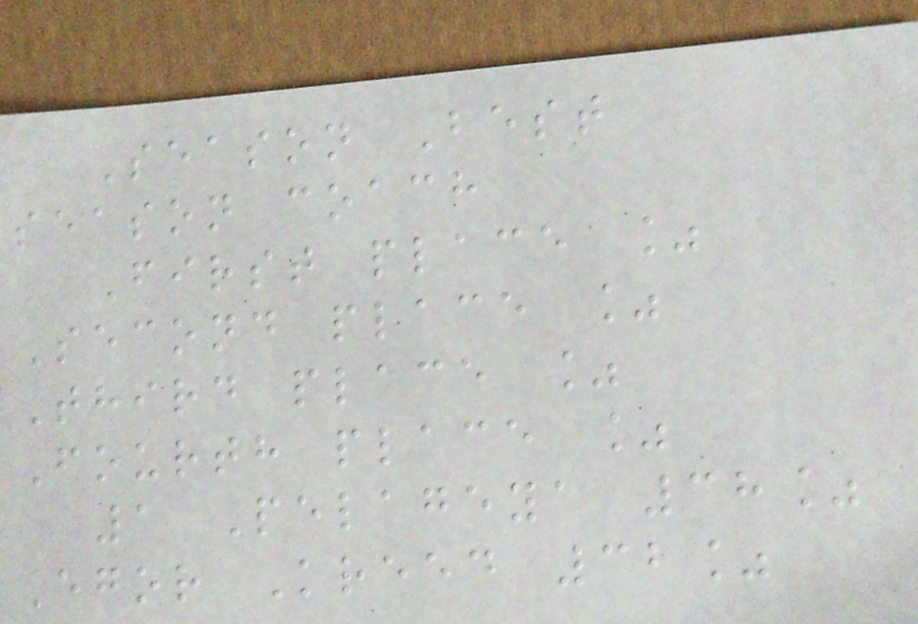Season Best
season coach
First place %
Second place %
Third place %
Fourth place %
1 Pelageya 38%
Egor Kreed 32%
